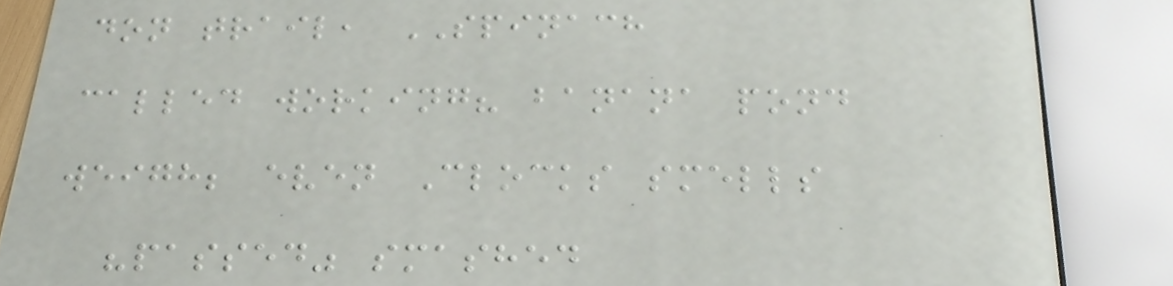don trail, SPINACH
called working? banana pond
weigh; even Clocks smells
"passed" smashed
